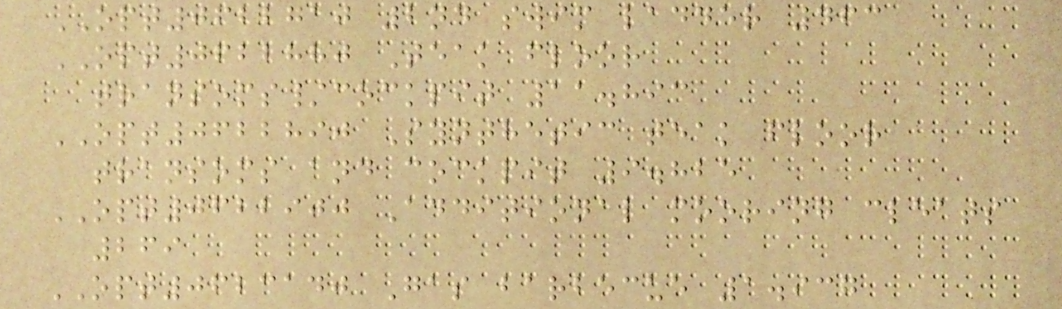OPT0622710 2nd swim ladder 463
OPT0622880 Teak floor
transoms/cockpit 11.893
OPT0622890 Synthetic teak floor
transoms and cockpit 9.825
OPT0622900 Additional mooring cleats
269
OPT0623140 Gas barbecue 1.937
